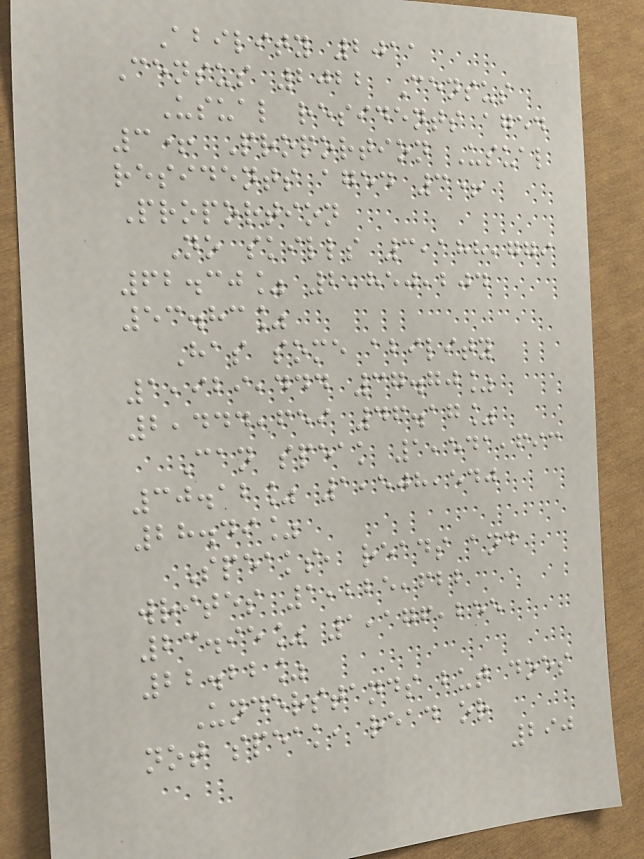Ability 2011
Census 2022 Census
Usual residents aged
3+ Proportion Usual
residents aged 3+
Proportion
No skills 3,188,779
62.30% 2,850,204
53.83%
Has some ability
1,929,444 37.70%
2,444,659 46.17%
Can speak 1,541,693
30.12% 1,508,540
28.49%
Speaks, reads and
writes 1,225,622
23.95% 1,176,255
22.22%
Understands but does
not speak, read or
290
